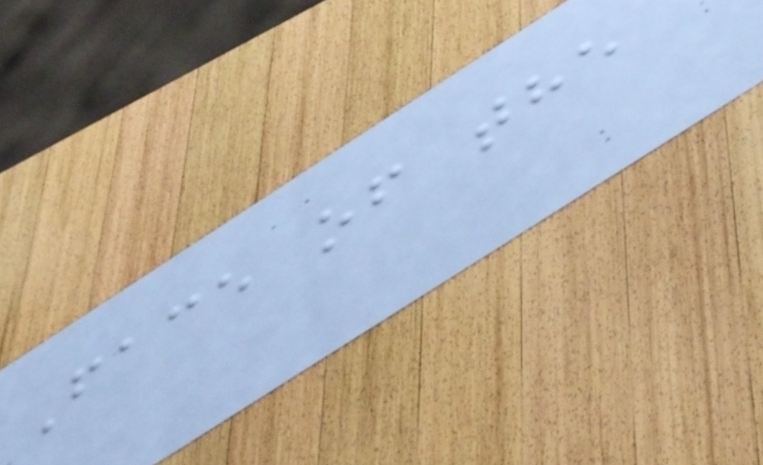Face of the
